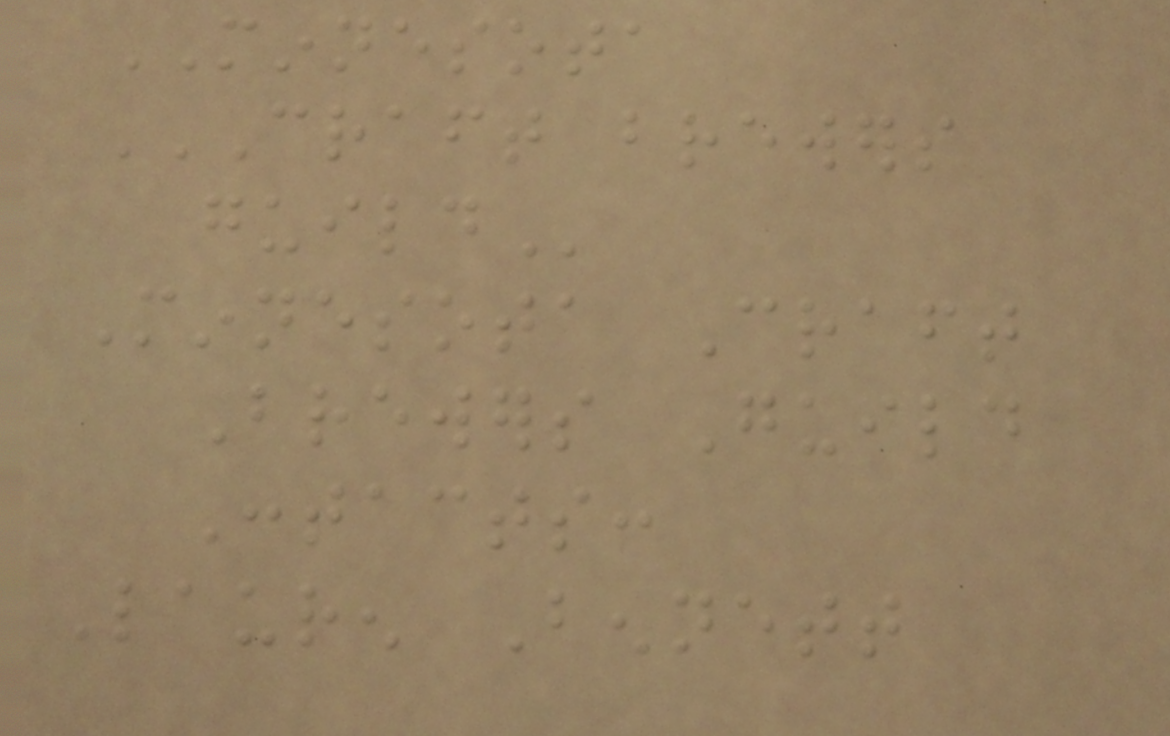MINNESOTA
CRAFT BREWERS
GUILD
Minnesota Craft
Brewers Guild
Contacts:
Lauren Bennett
